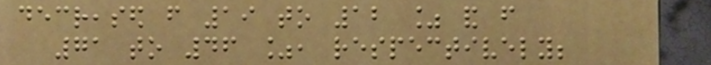decreased from 19 to 12 % and from
71 to 46 %, respectively;
